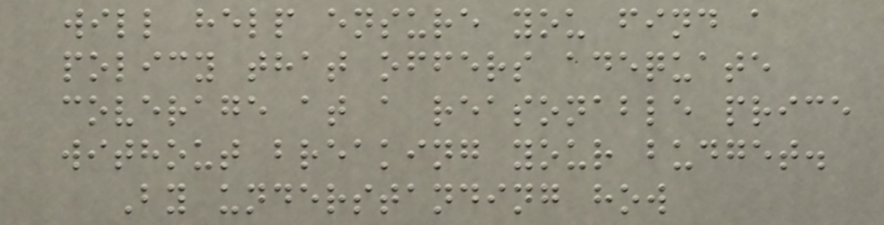will help ensure you find a
policy that offers adequate
coverage at a reasonable price
without breaking your budget.
By understanding how
